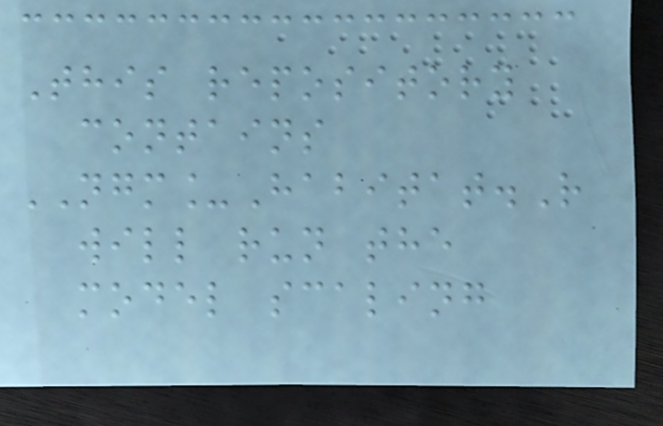This repository
contains
NGM_Habitat.R
will run the
model scaling
